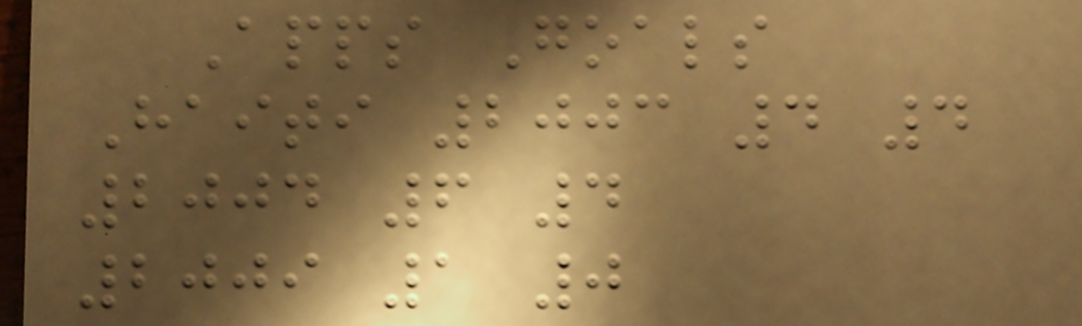Apps Goals
Haiti 2003 4 4
2004 6 4
2009 1 0
